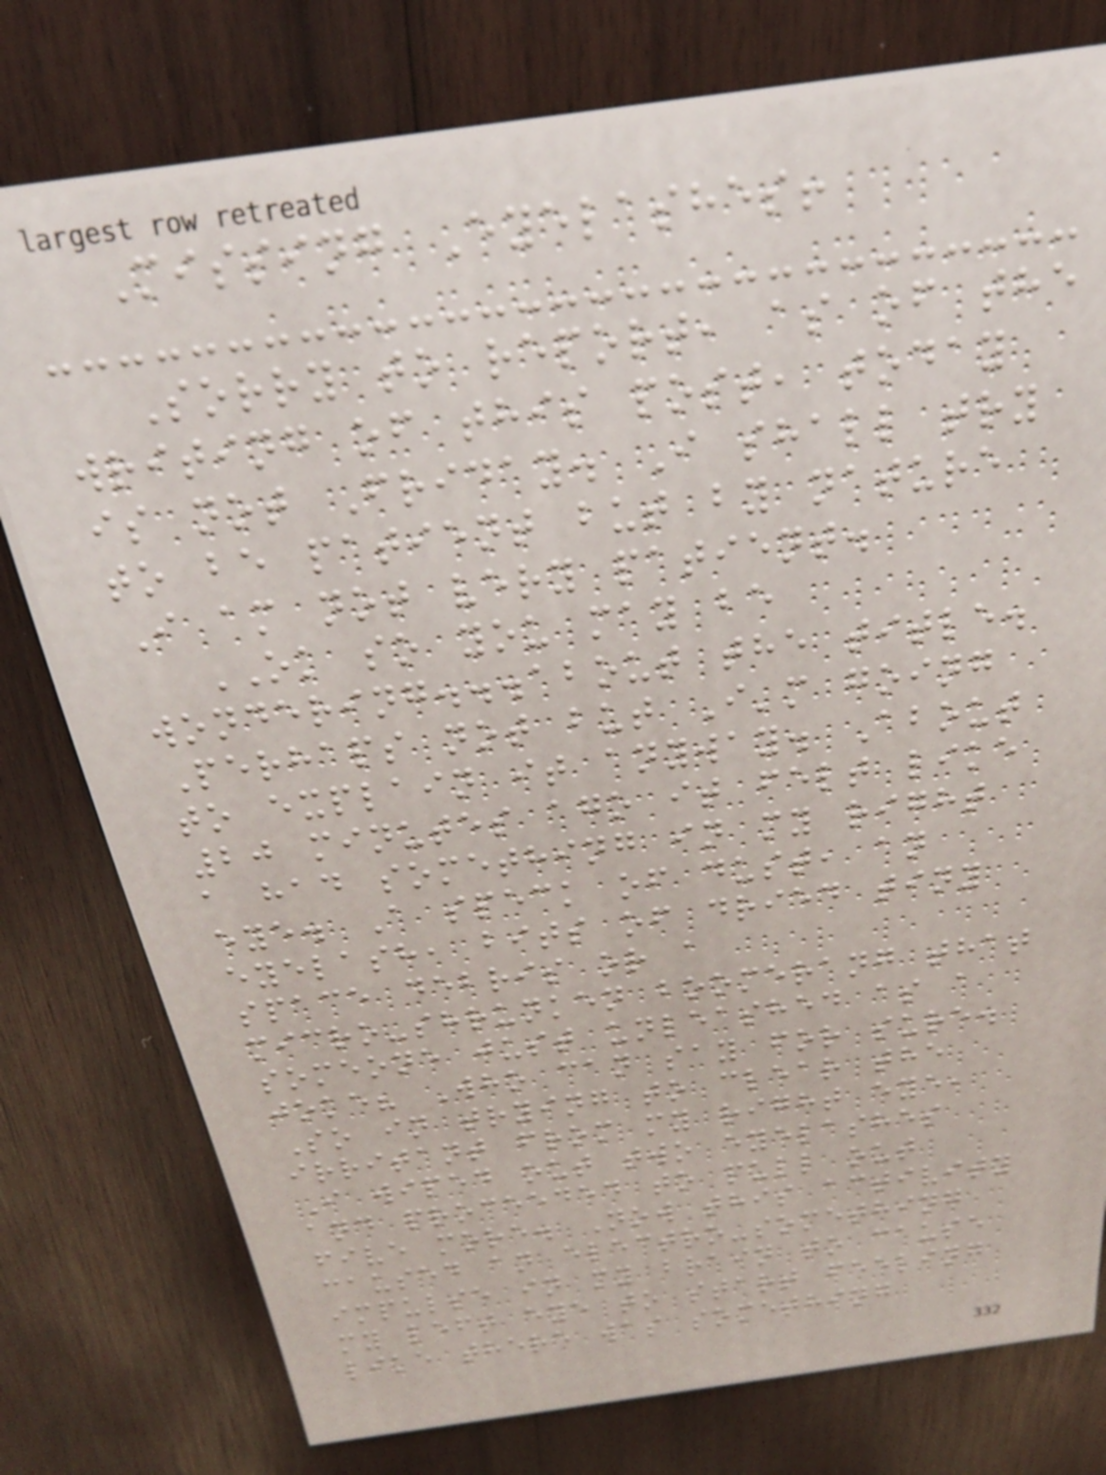Missing Eyelashes!
Sorry to report, as of the
writing of this post, today
is not Friday. I shall try
to be patient but by nature
I am not very patient.
OK so you may be
wondering...about the title.
Perhaps not but I'm going
to explain it anyway. About
20 minutes ago it felt like
a had something in my right
eye. A speck of dust, an
eyelash, bits of dried tiny
space debris or a
micro-shrunken boomerang that
someone just unleashed as a
joke? Who can say for sure.
So in trying to clear the
irritant from my right eye,
I wiped out two eyelashes
and proceeded to pull out
five more. Now this activity
caused an electro-something
impulse in my brain to cause
my left eye to start feeling
like there was something
